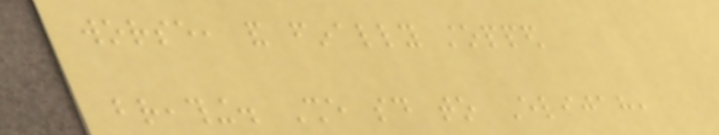worse, and finally stopped
breathing. She said to Elijah,
